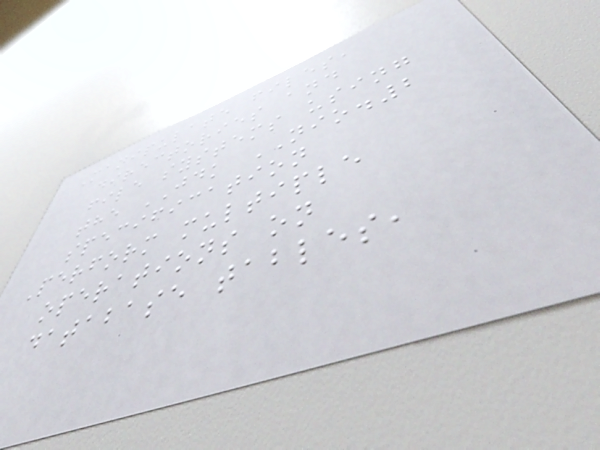Manipulate files,
directories and
file systems using
the JDK NIO.2
specification
Perform multiple
operations on
database tables,
